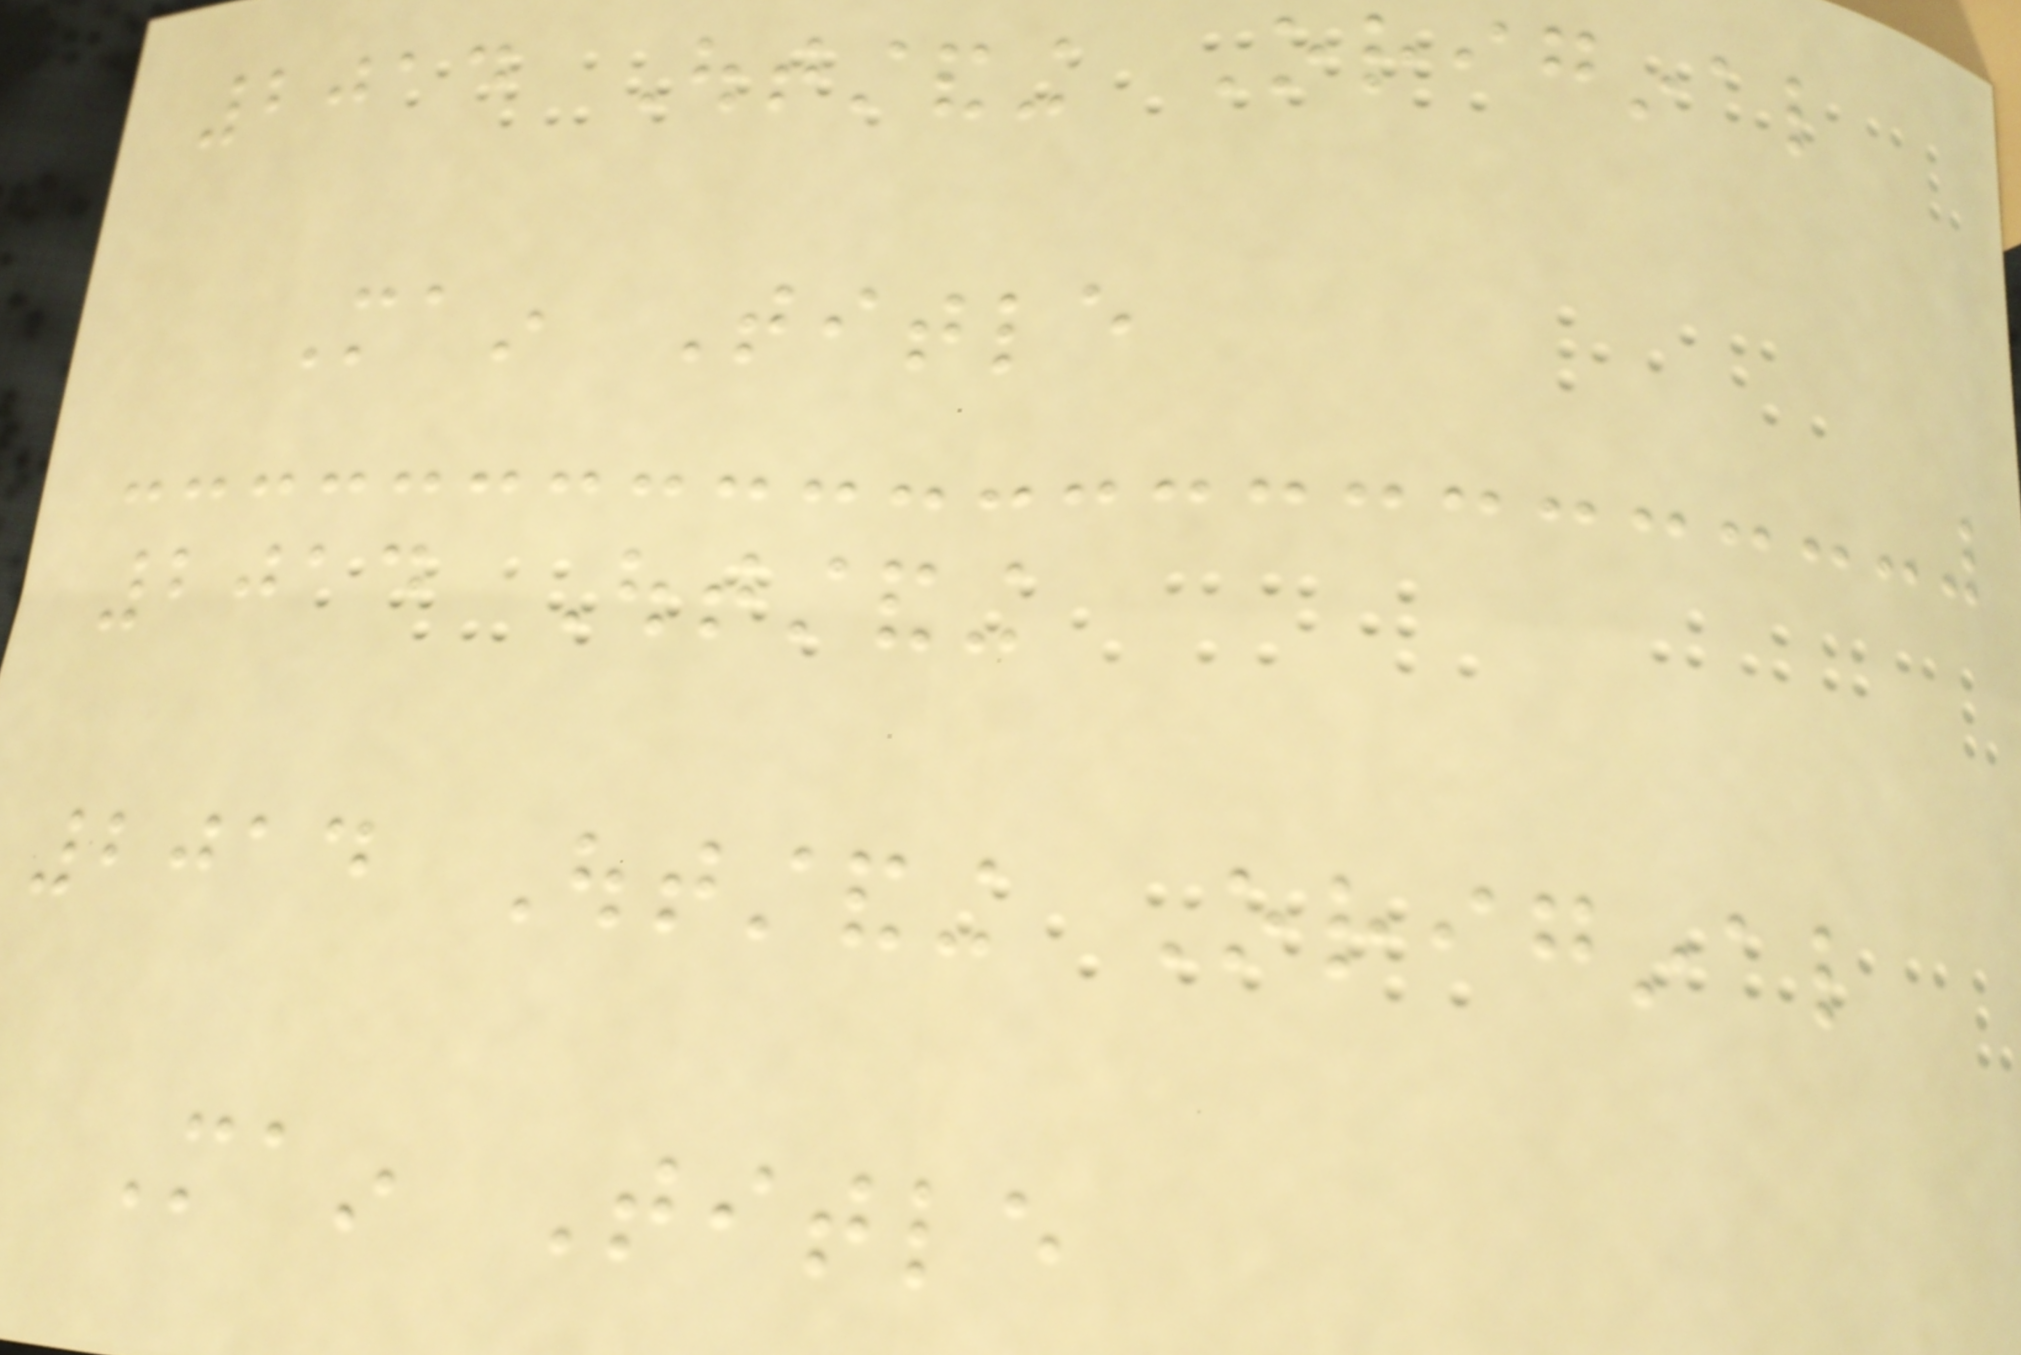2014 Outstanding Original
Main Title
2014 Outstanding
2014 Outstanding Original
Main Title
